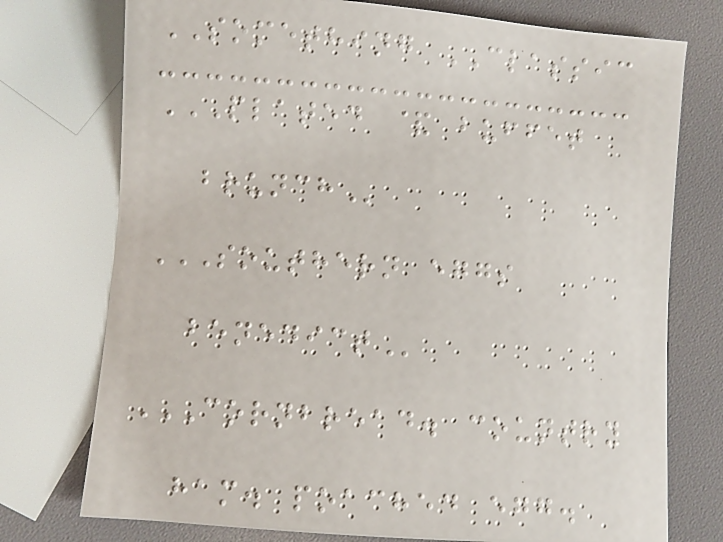SOMETHING CLASSIC
PLATED & BUFFET
BRUNCH
SOUTHERN EGGS
BENEDICT
CORNBREAD. COUNTRY
HAM. POACHED EGG.
